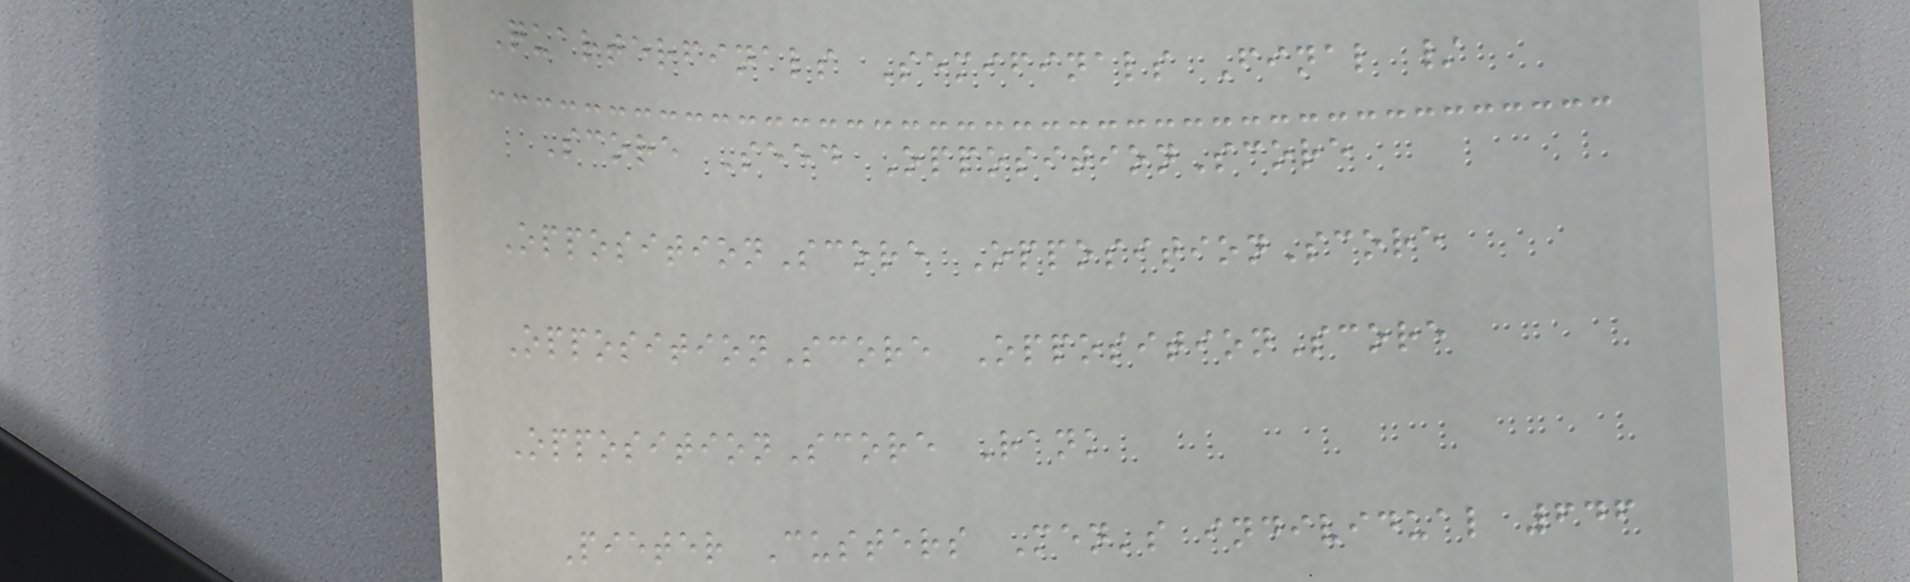Quarterfinals Semifinals Final /
Score Seed OppositionScore
OppositionScore OppositionScore
OppositionScore OppositionScore
OppositionScore Rank
Pieter Custers Men's individual 646
